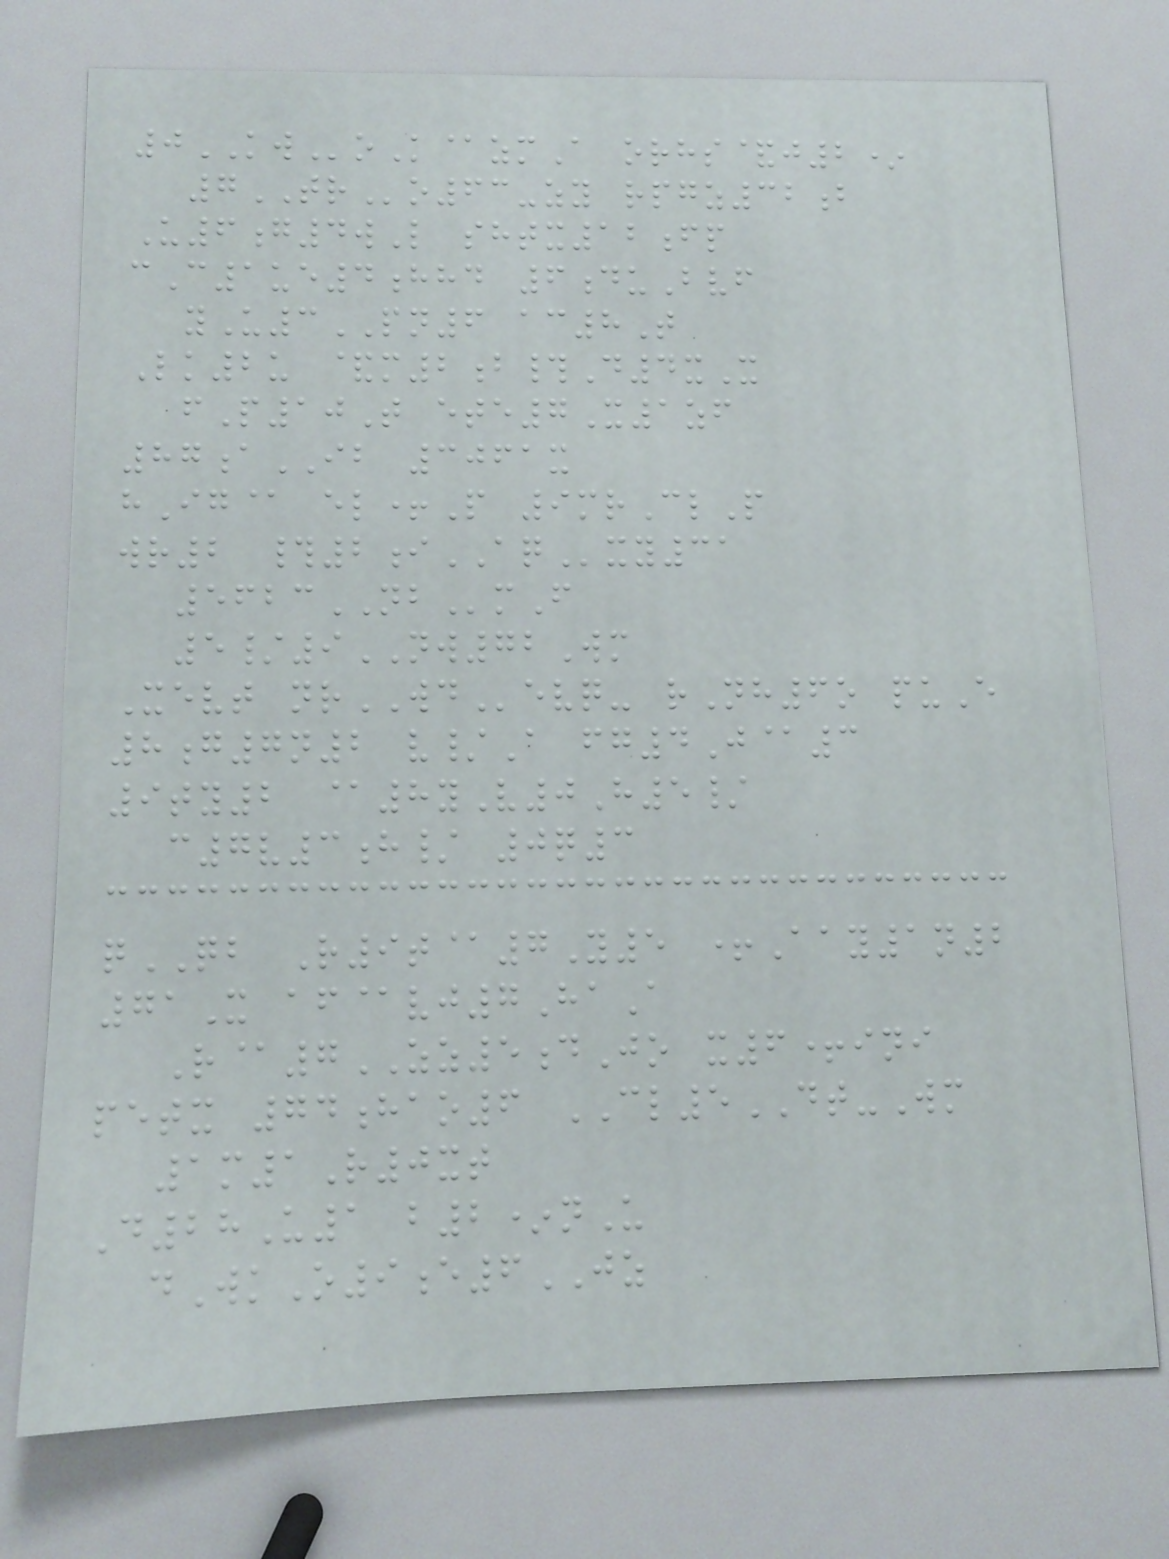0KWoK@zmA orhs&j2*
7TRo63-zy rpgz32b
U6g4wL shtx12fp
cC1ue4hhd 6duBvf
yU3PN6 ac8T
Lk2u &m2b#D4xX
fP10T ete7X1zf
87aIB 3061x
hIg@ el+P 9mrClP
wr2 #2iAQxy31
5623NBmF
5/9NW72Wm
Xevt nrWDevq- rNh6o puE
8g7n2 v/A fg4J@3
9ty2 @8yV0H5/
c7v3h/ 0q3
qQB R9t@7Y5 +Aay1n2
71X af@vj7HaA
R@7ZZ5dJo x6+ini
petx 74hao6 CL5DT-Wm
1m1R0xt
D28U1 b2*nU
dWkO9e6JZ
